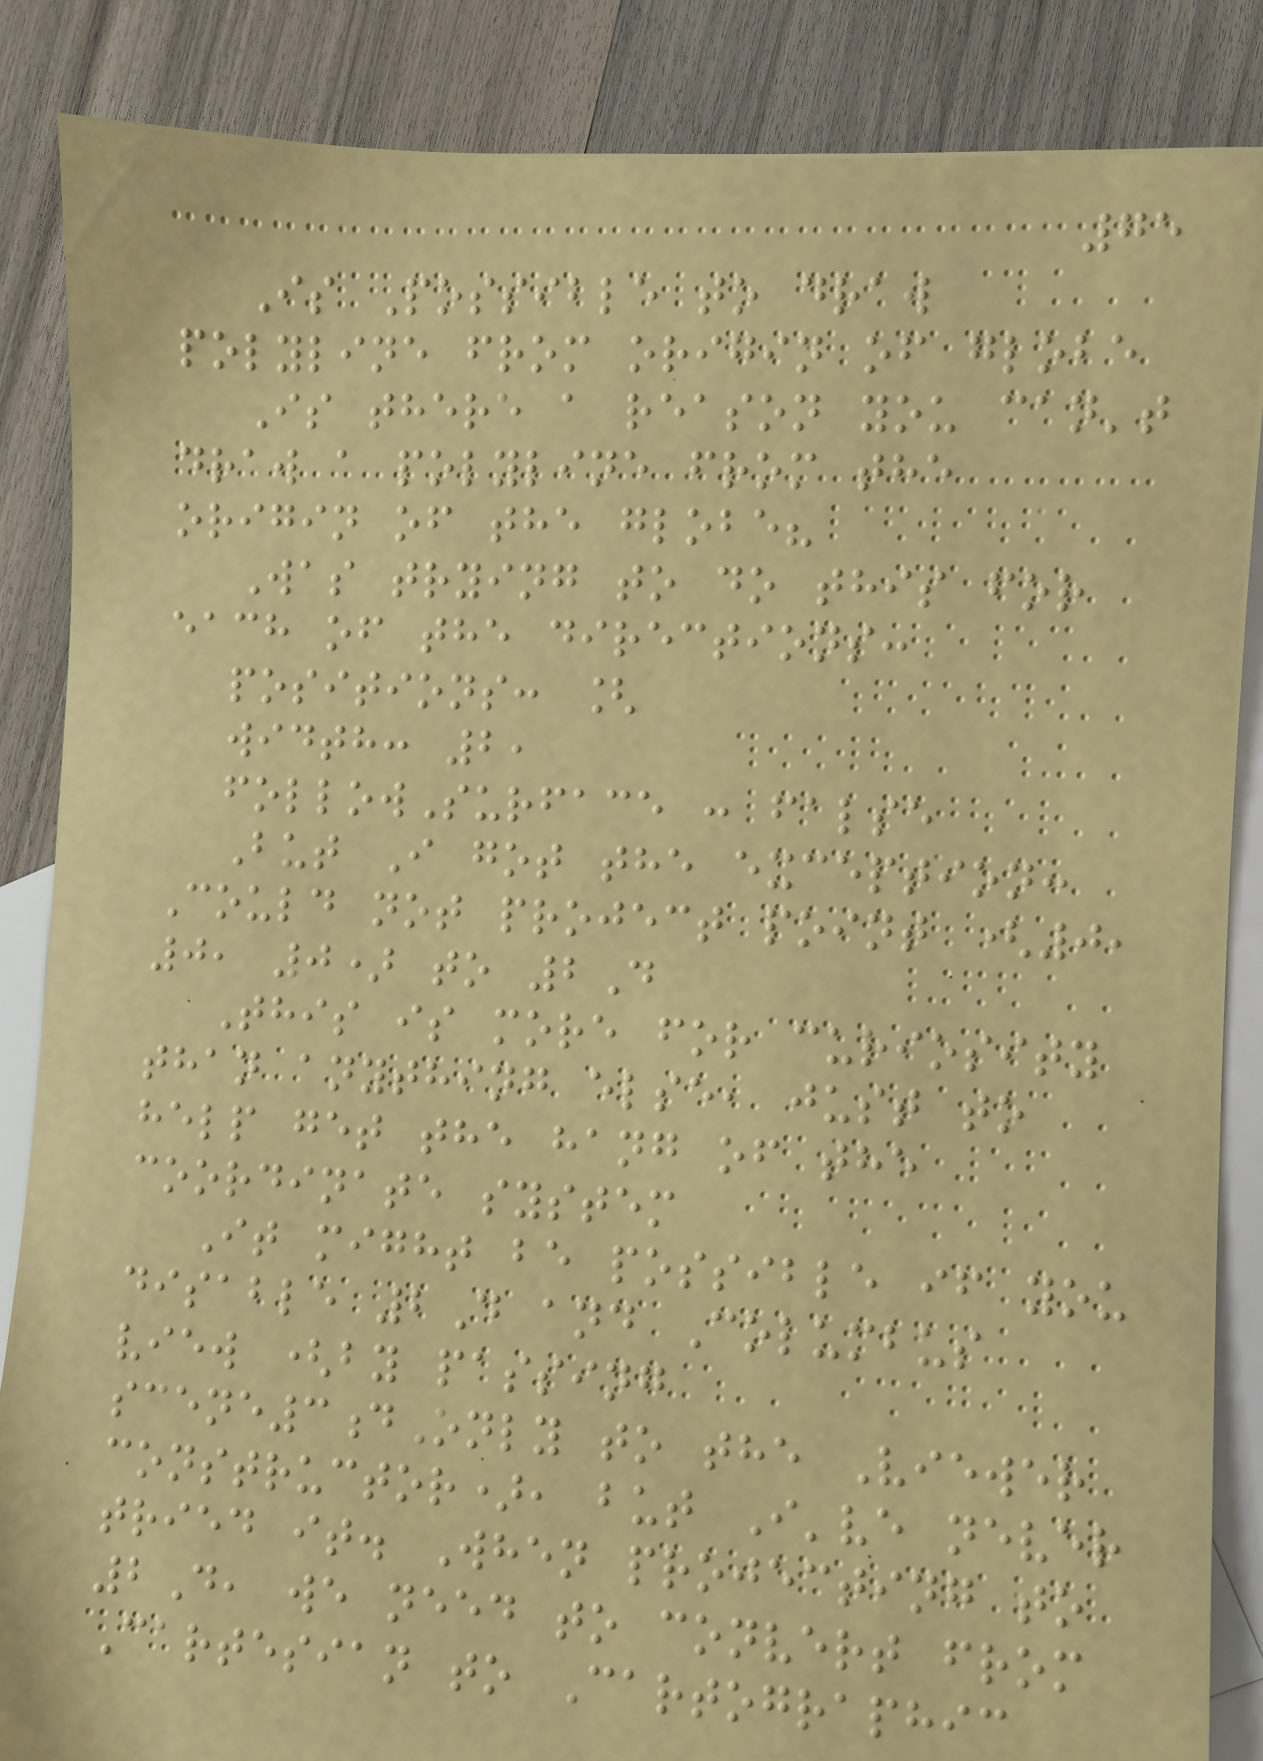75
Is Possible to draw
polyline from origin of globe
Is there a reason you can't
draw a polyline from the
origin of the globe?
Was trying to do this for
each of the directions:
positions: [
width: 2,
followSurface : false
But I got the exception:
Could not project point (0,
0, 0) to 2D
This is more for curiosity
than anything else, just to
help get the hang of the
coordinate system
It might be possible if you
disable 2D and Columbus
view (by passing
scene3dOnly to the Viewer
constructor), but I've never
tried it. When projecting to
2D, we need to convert from
Cartesian to Cartographic
